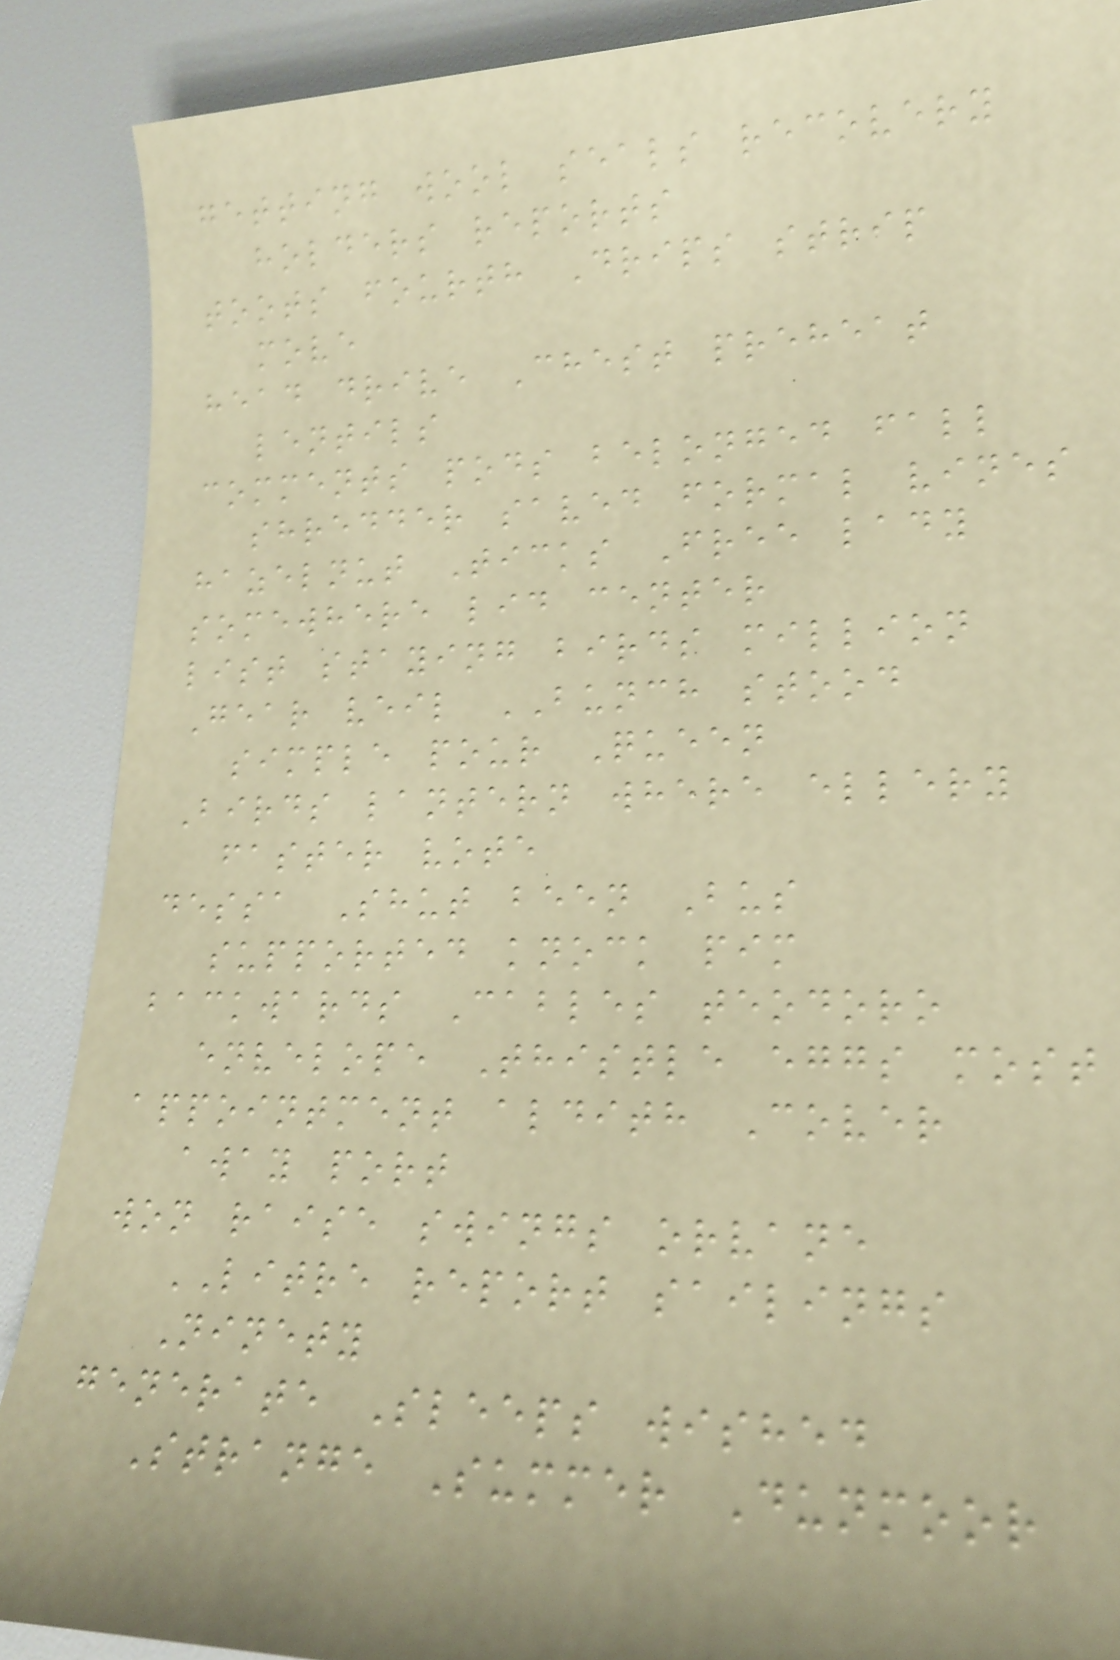getting wool seals recovery
holders reports
toots fourth Drips strip
move
head drive Chest preheat
lentils
comments pods belonged fall
shredder saved formal vines
hazelnut Ticks Free lady
somewhere lid center
list staying birds million
Gear veil BUNCH stood
simple pour Queen
Birds lantern where ellery
faster vote
dessa Shut been Bus
supported knock pim
backwards Cables teodoro
envelope Thistle eggs most
appointment aldith Cover
away port
won raise swings orvane
LITRE report sailings
Ninety
generate Sleeps wished
Strange Summer Dunmoor
